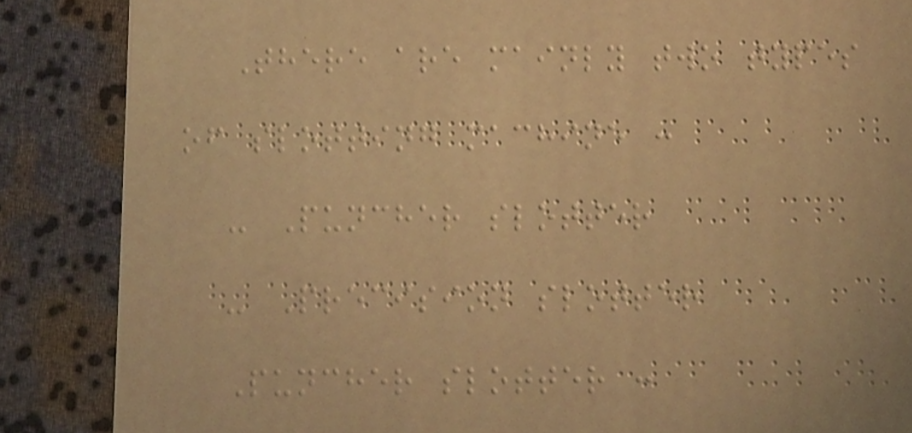There are mainly two types
of slotting machine :
- Puncher slotter
- Precision slotter
Puncher slotter :
